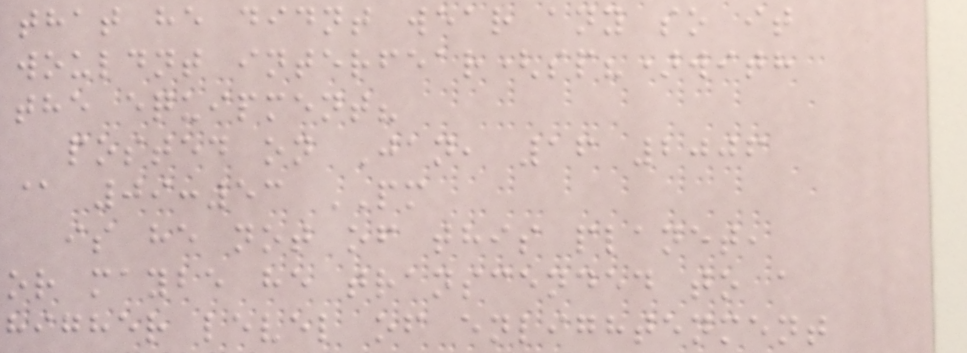that he didnt wear any so it
wouldnt interfear(sp?)with
the equipment?
posted on Jan, 16 2006
@ 09:53 PM
is he not of this planet,
or maybe he transcended to a
higher level of enlightenment
